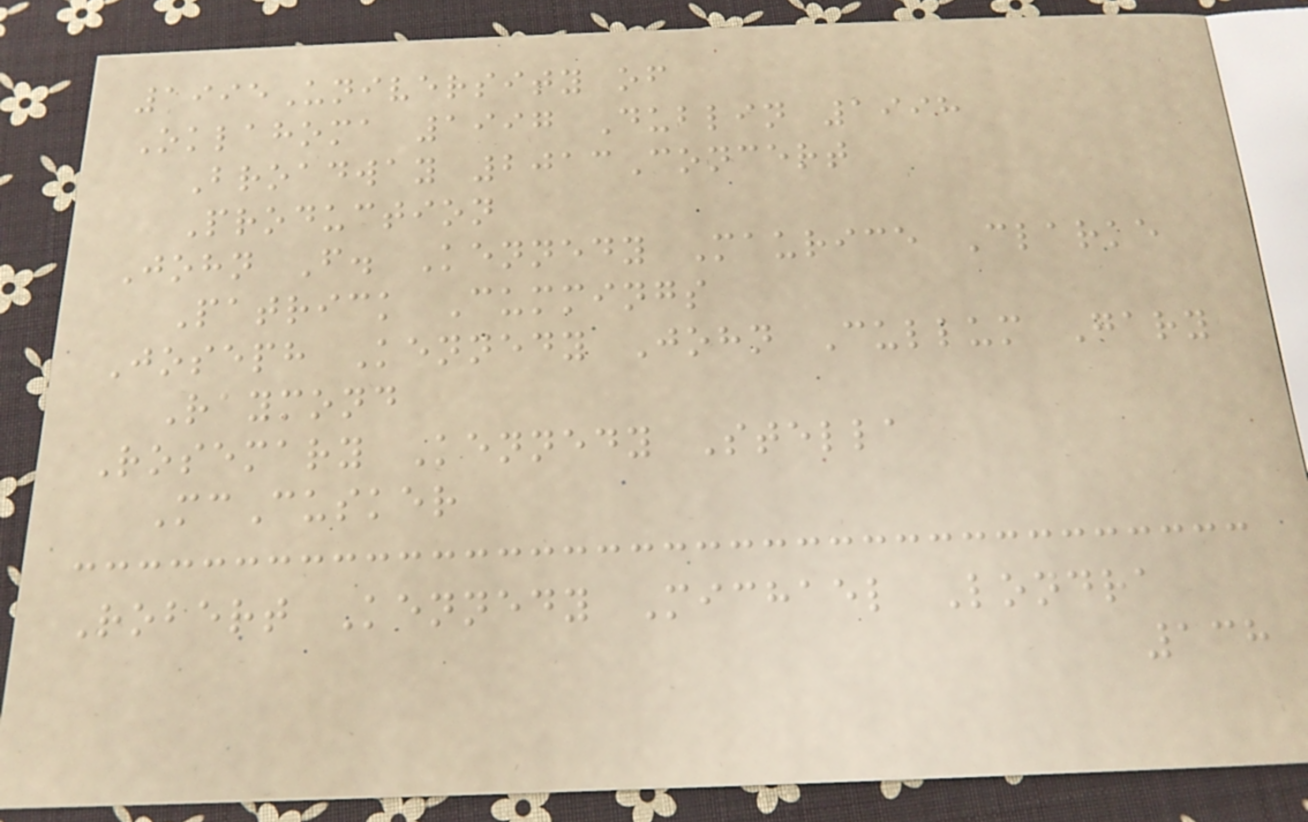1995University of
Oklahoma 1997 Dublin 1998
Broadway 2013Concert
Production
John F. Kennedy Maurice Clarke
Patrick Cummings
Joseph Kennedy John Cullum Gary
Raymond
Rosemary Kennedy Stella
McCusker
Robert Kennedy Michael Londra
138
